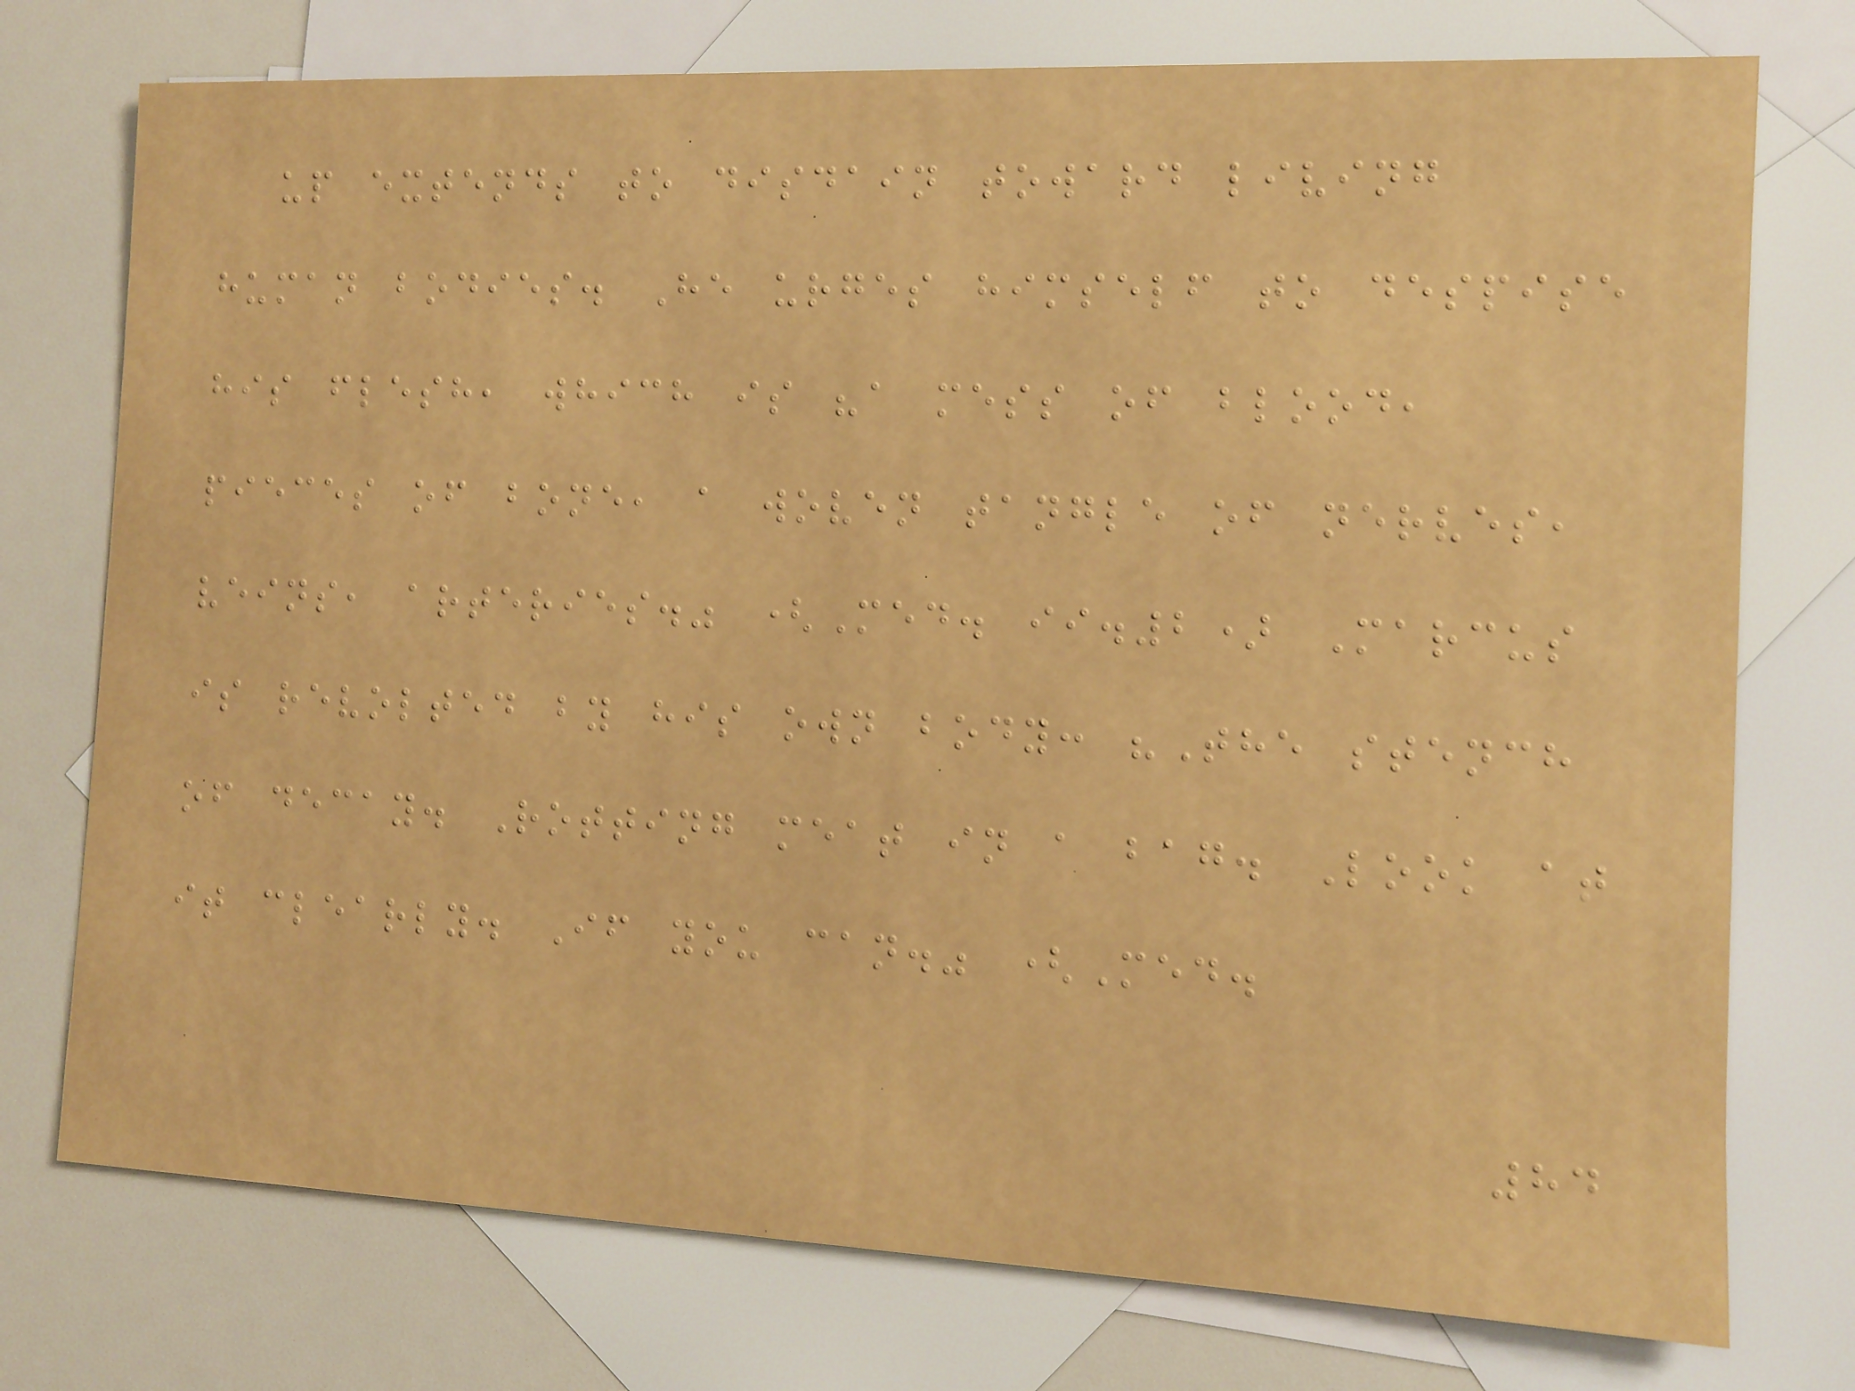up extends to disdain toward living
human bodies. He urges himself to despise
his flesh, which is "a mess of blood,
pieces of bone, a woven tangle of nerves,
veins, arteries." (Med. ii.2) Marcus
is revolted by his own body: "The stench
of decay. Rotting meat in a bag. Look at
it clearly. If you can." (Med.
84
